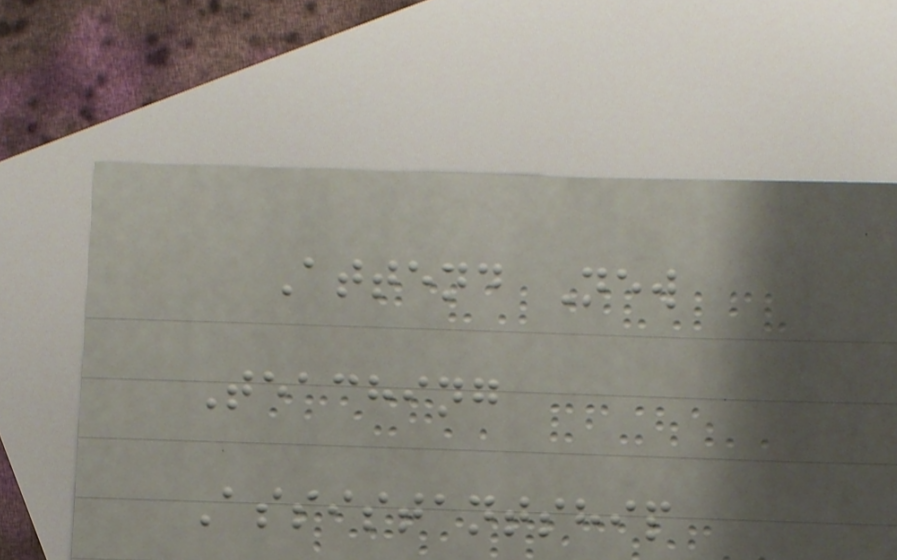Attend New
Teaching
Assistantship
